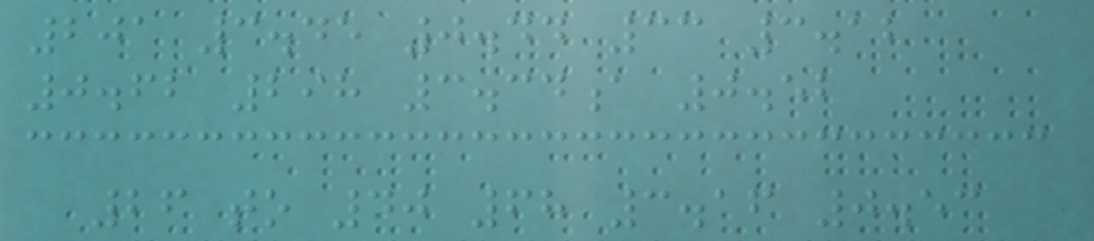201 3.45 0.44 33 3.12
0.62 298 3.34a 0.52
26 to 40 68 3.16 0.53
